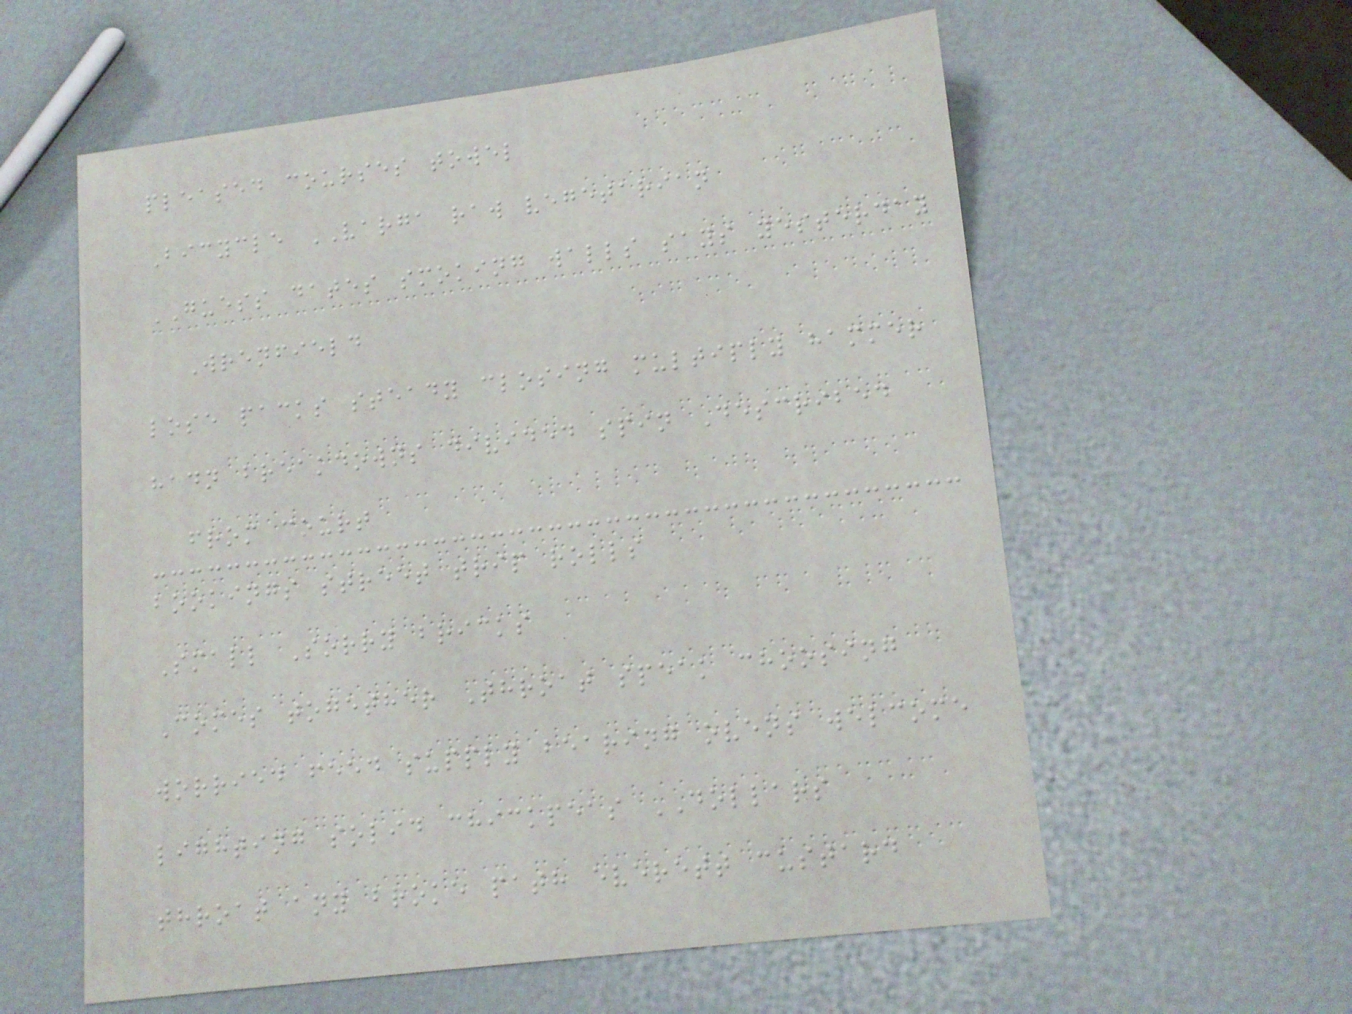pleased courses towel
Bicycle VARGA raw vegetarian
GUESS dates smoking walls says yesterday
Wrenfield
lose packs steady closing multiply hammer
hadn breakdowns divided spin Described
from court
bookings street trip rolls
Small Sorry bricks
Comes together Throat speak choosing
worried feed supply bearing ovens welcome
lighting solid chickpeas DOLLARS
throat any broke path everett custard
